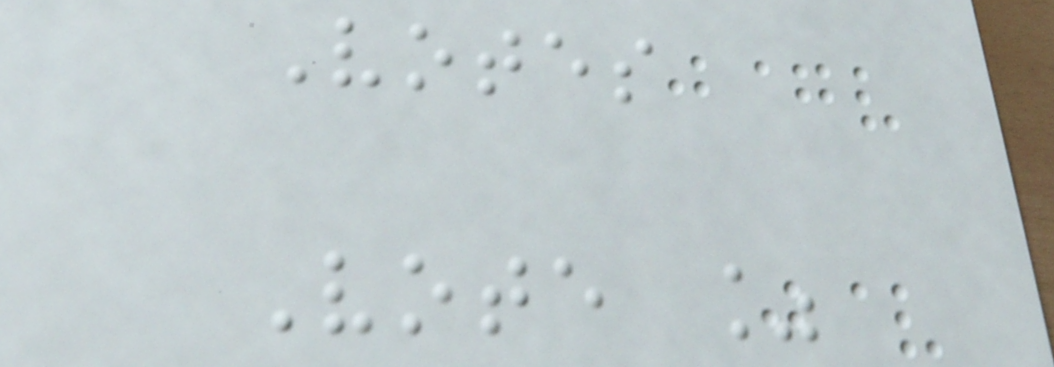Votes
Vote %
